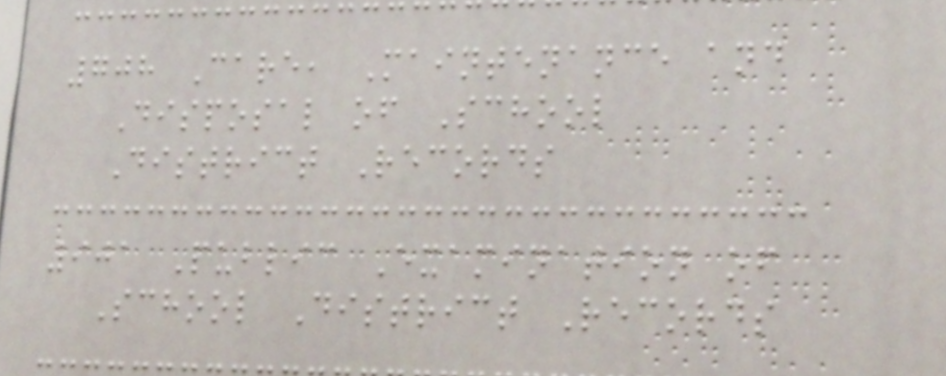708 Care, Maintenance and
Disposal of School
District Records
901 Public Examination of
School District Records
